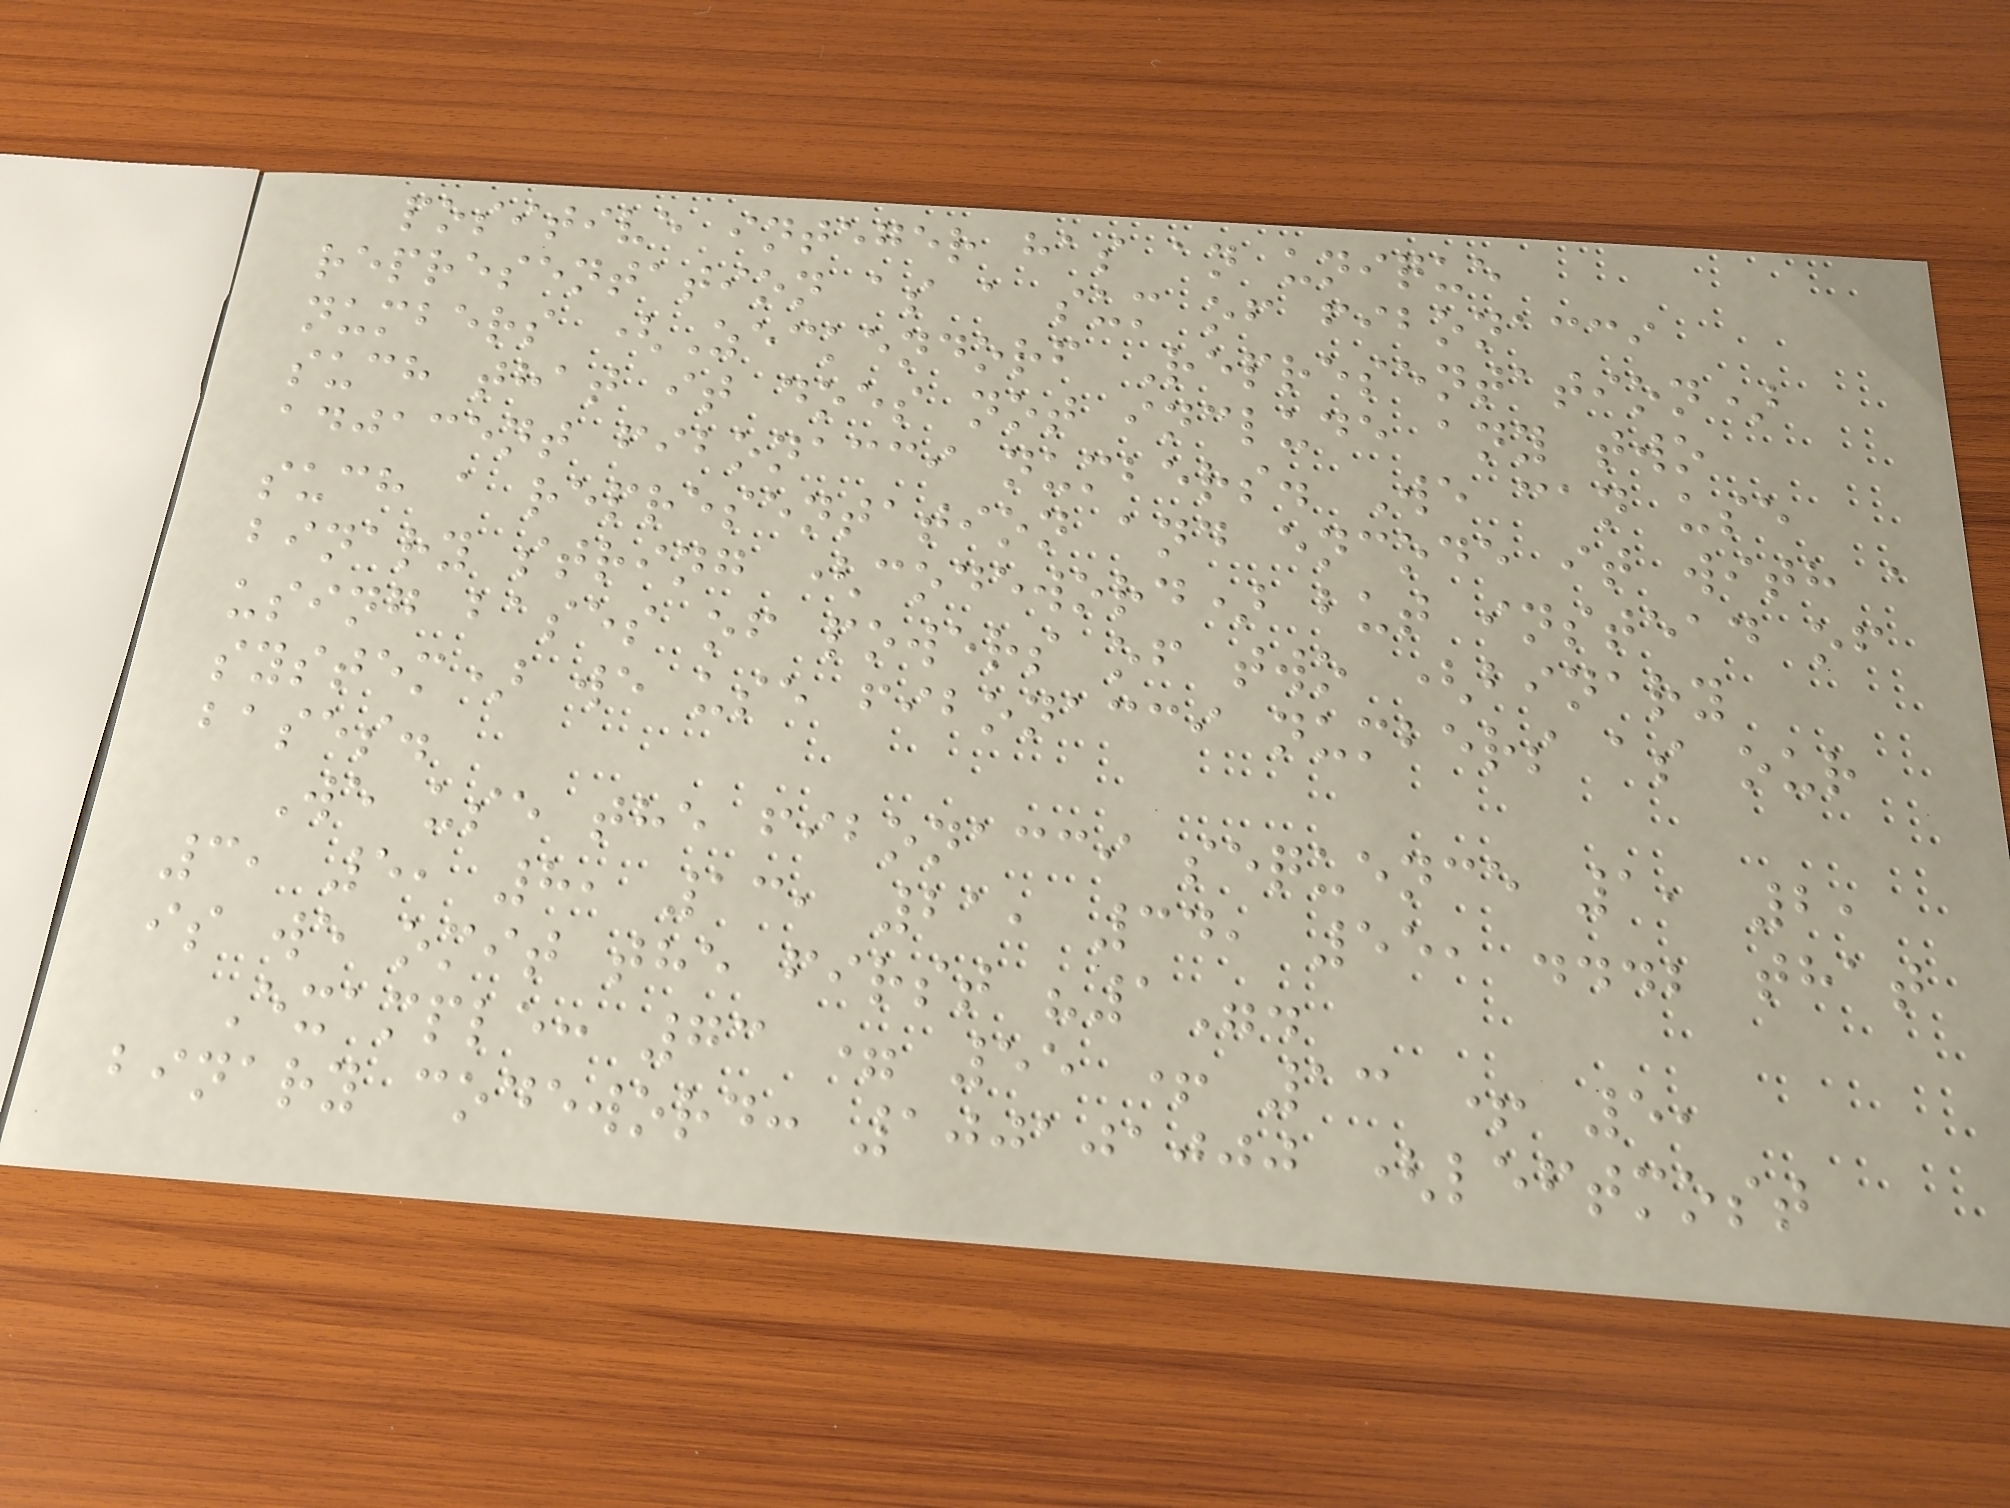positive integer has an unique
representation as a sum of fibonacci
numbers (Zeckendorf Representation)
such that it does not include any two
adjacent fibonacci numbers. We can use
such a representation and encode it with a
binary string (codeword) but instead of
using bases of powers of two (binary
system) we use fibonacci numbers as our
bases.
We use the fibonacci sequence 1, 2,
3, 5, 8, 13, 21, 34, 55, ...; that
is we omit the first "1".
Example: 73 = 55 + 13 + 5,
binary codeword: 100101000 (leftmost
